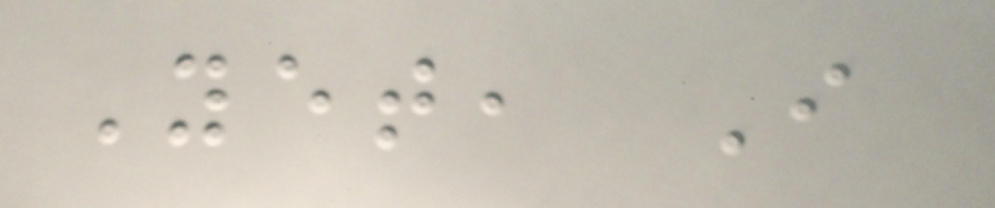Yet, I
